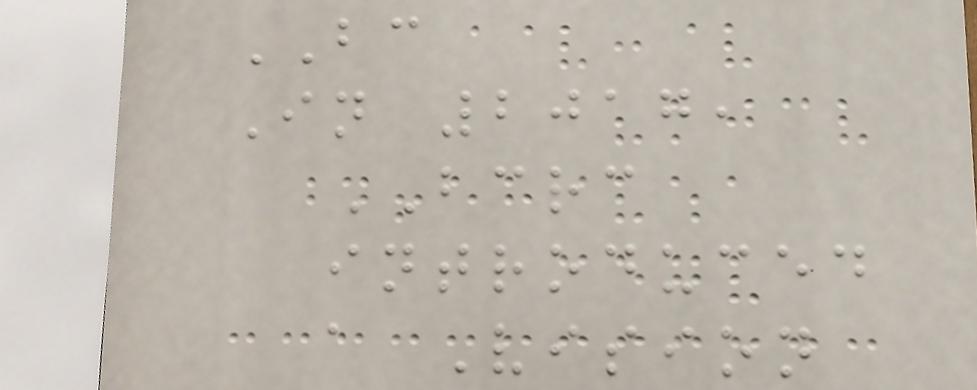BC
In 2017,
BCRC
introduced
a Vision
